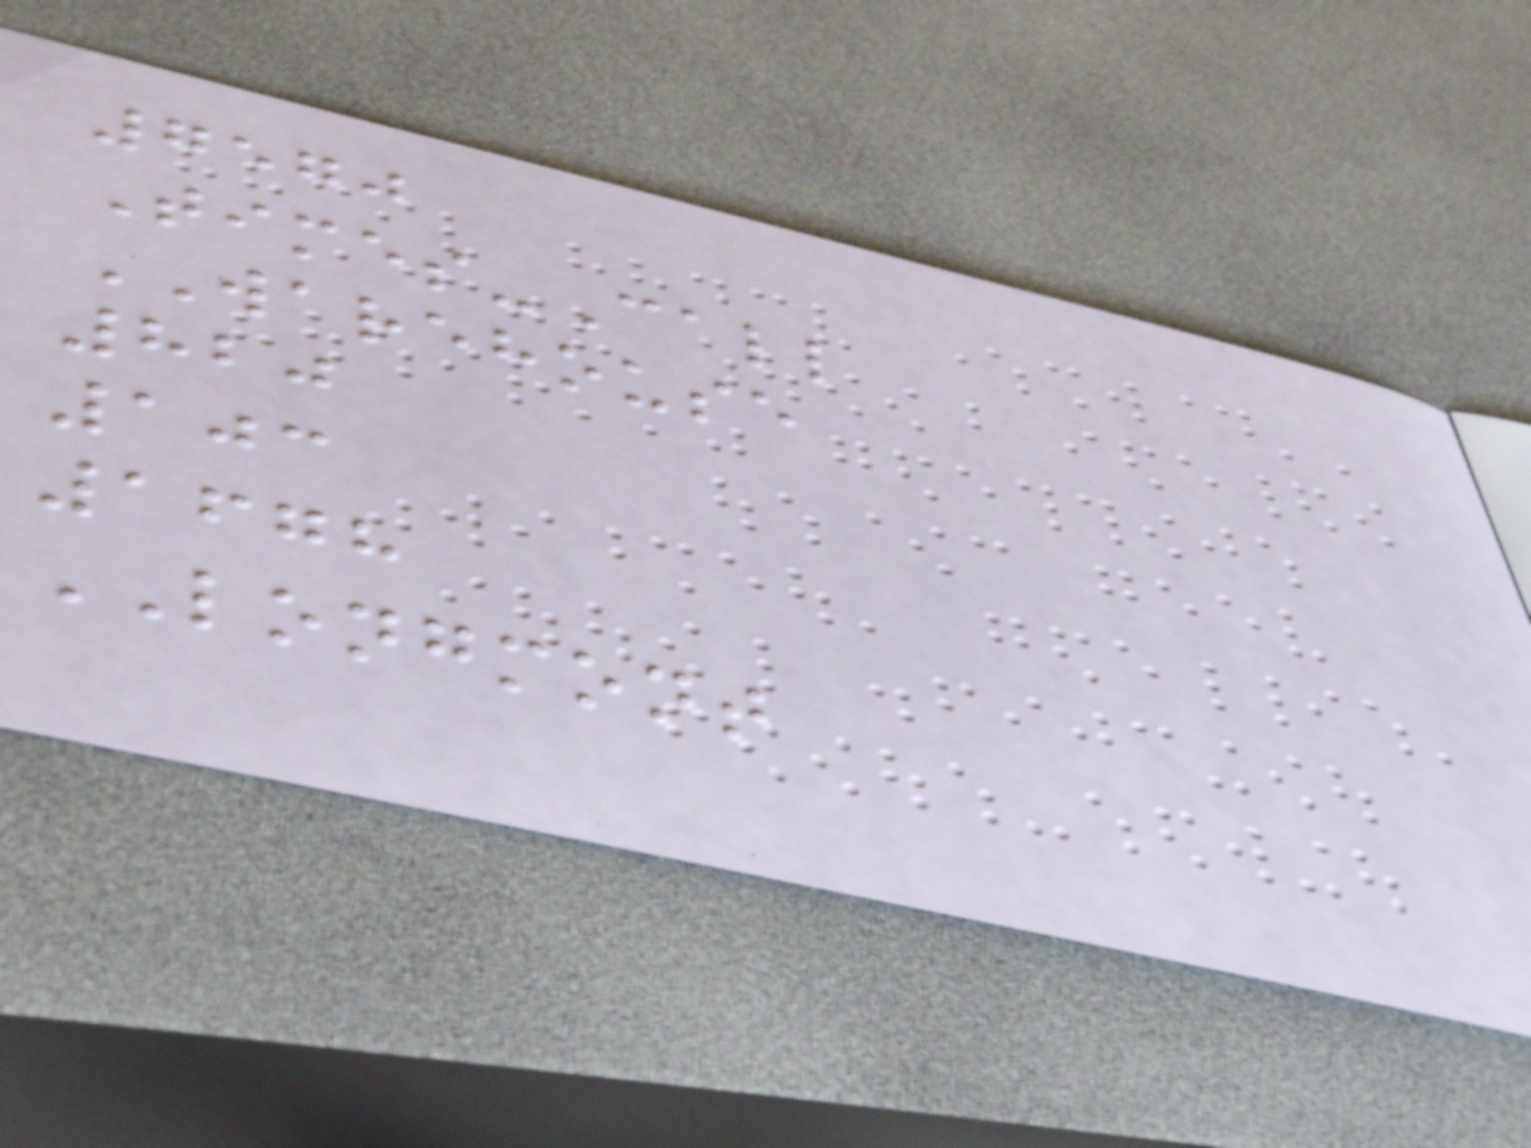7570
Times-Call
WAREHOUSE
820
103
1678
LONGMONT
